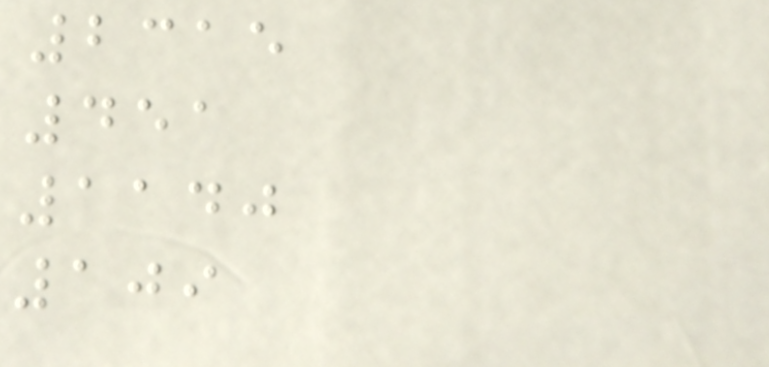2315
451
1140
109
